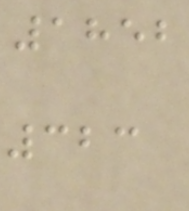1852
323
